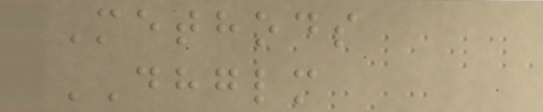Methods
DHGLM
